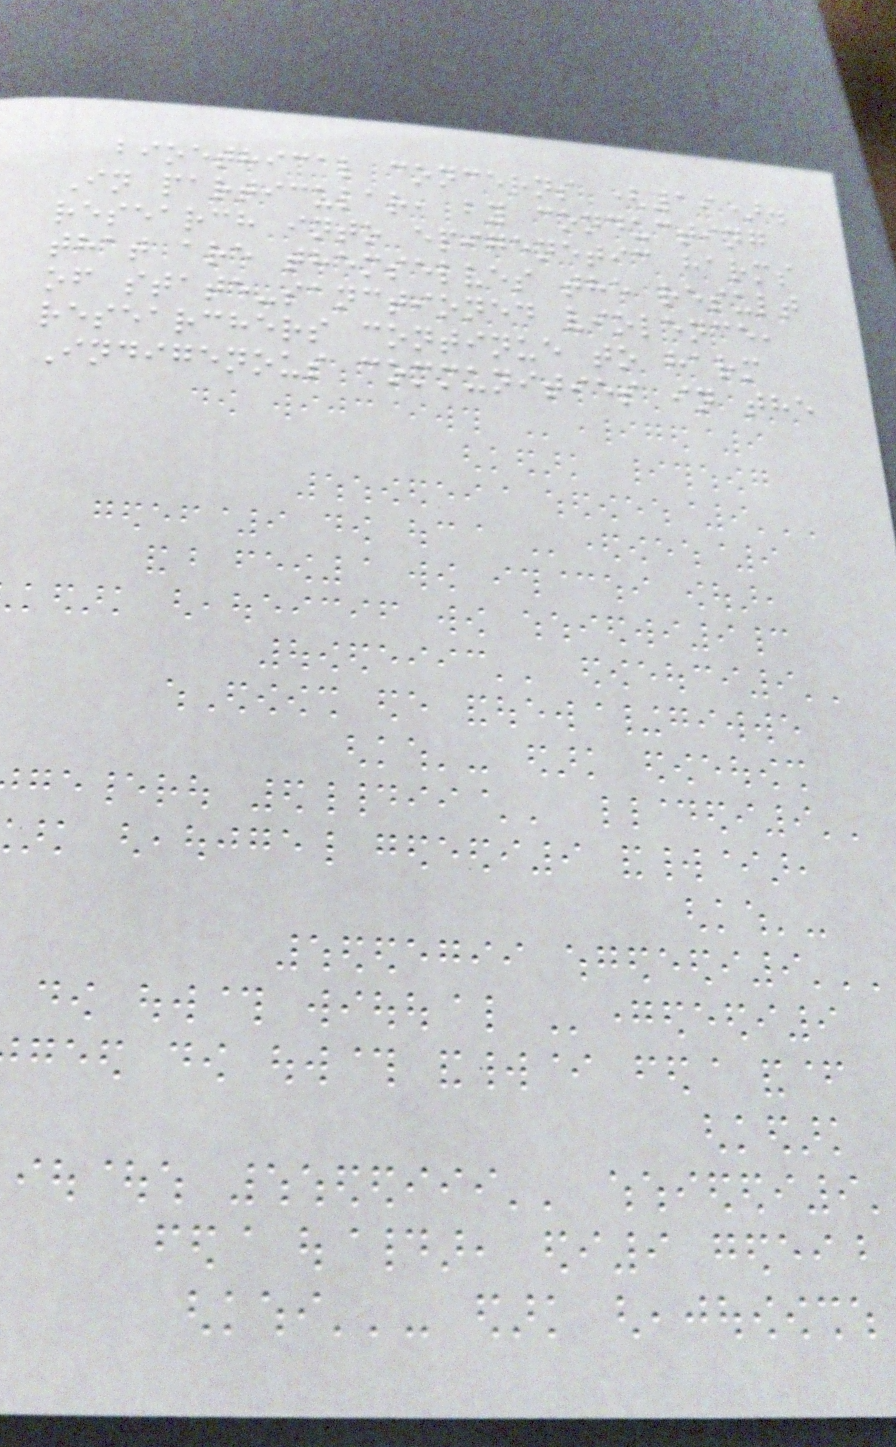bioethical concerns (19).
In particular, by conducting
research into epigenetic harms
that are themselves the result
of state-sanctioned violence,
researchers continue to harm
Indigenous communities in the
